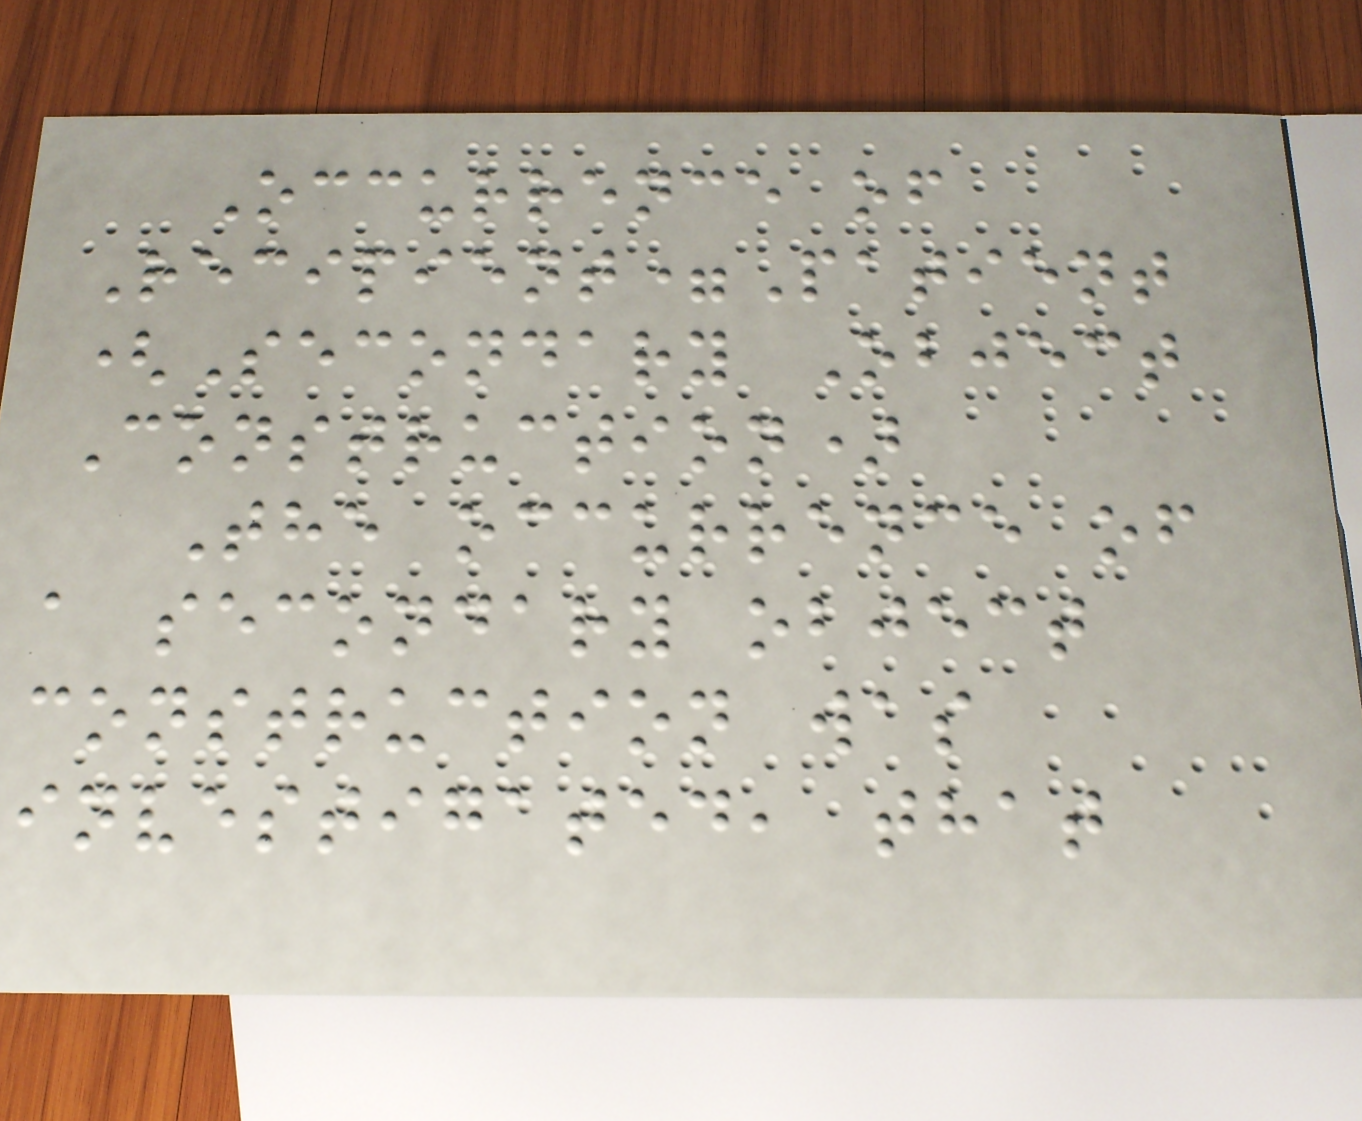Occurrence of
Recipient=Patient
(Secondary Object
Construction)
The occurrence of
a secondary object
construction was
investigated, that
